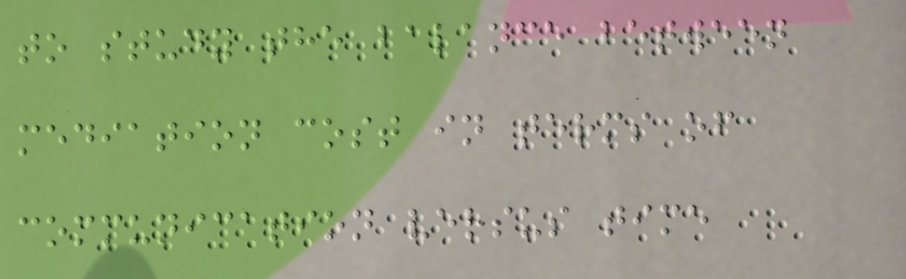to study the balance between
mediation cost in terms of
communication versus time
